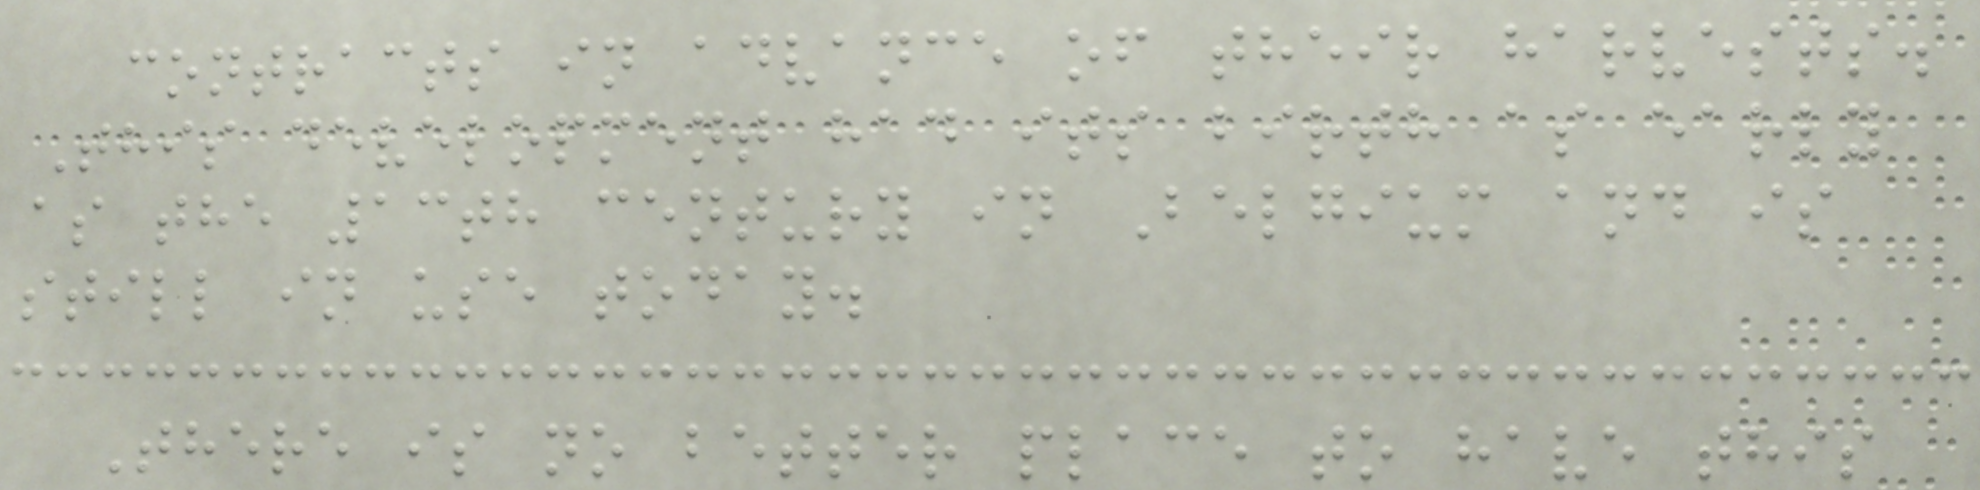contracts in advance of their harvests.
This development had its birth as early
as the 13th century in Belgium and is
still in use today.
There is no better place to have this
